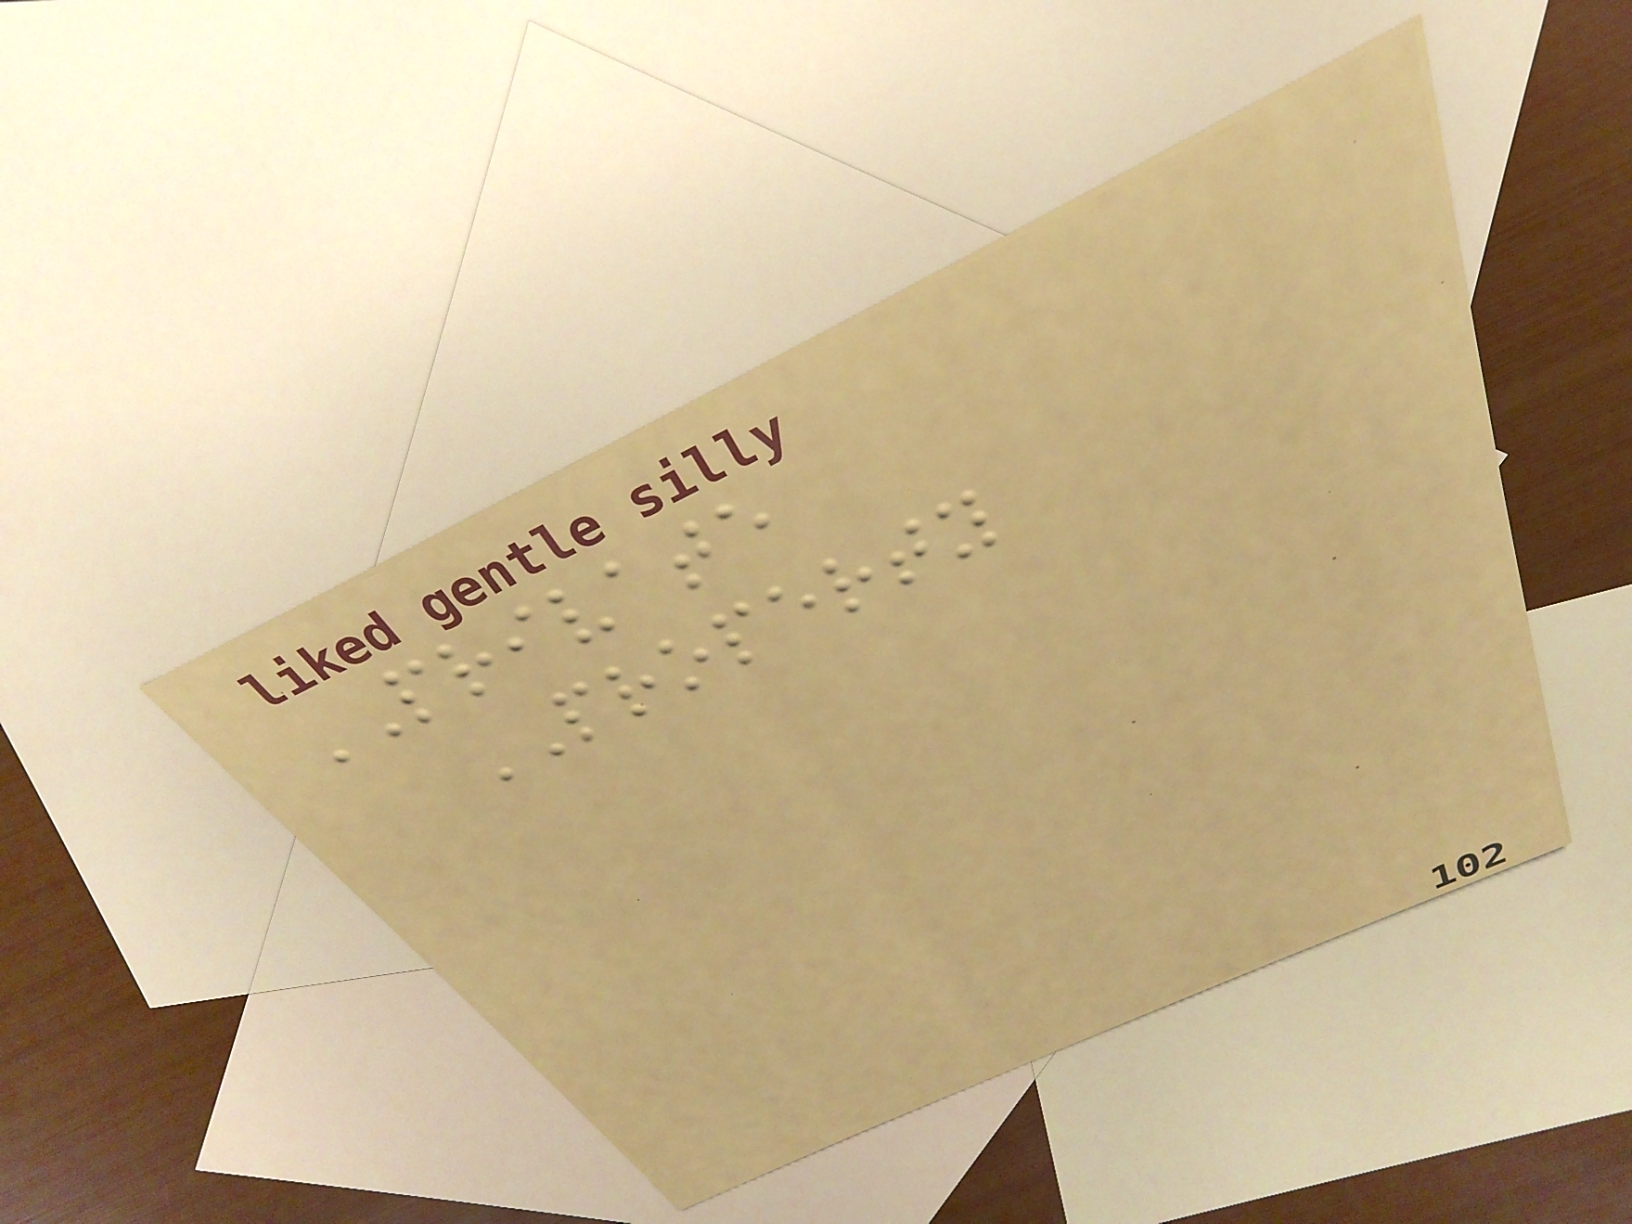PRIVATE
PROPERTY
